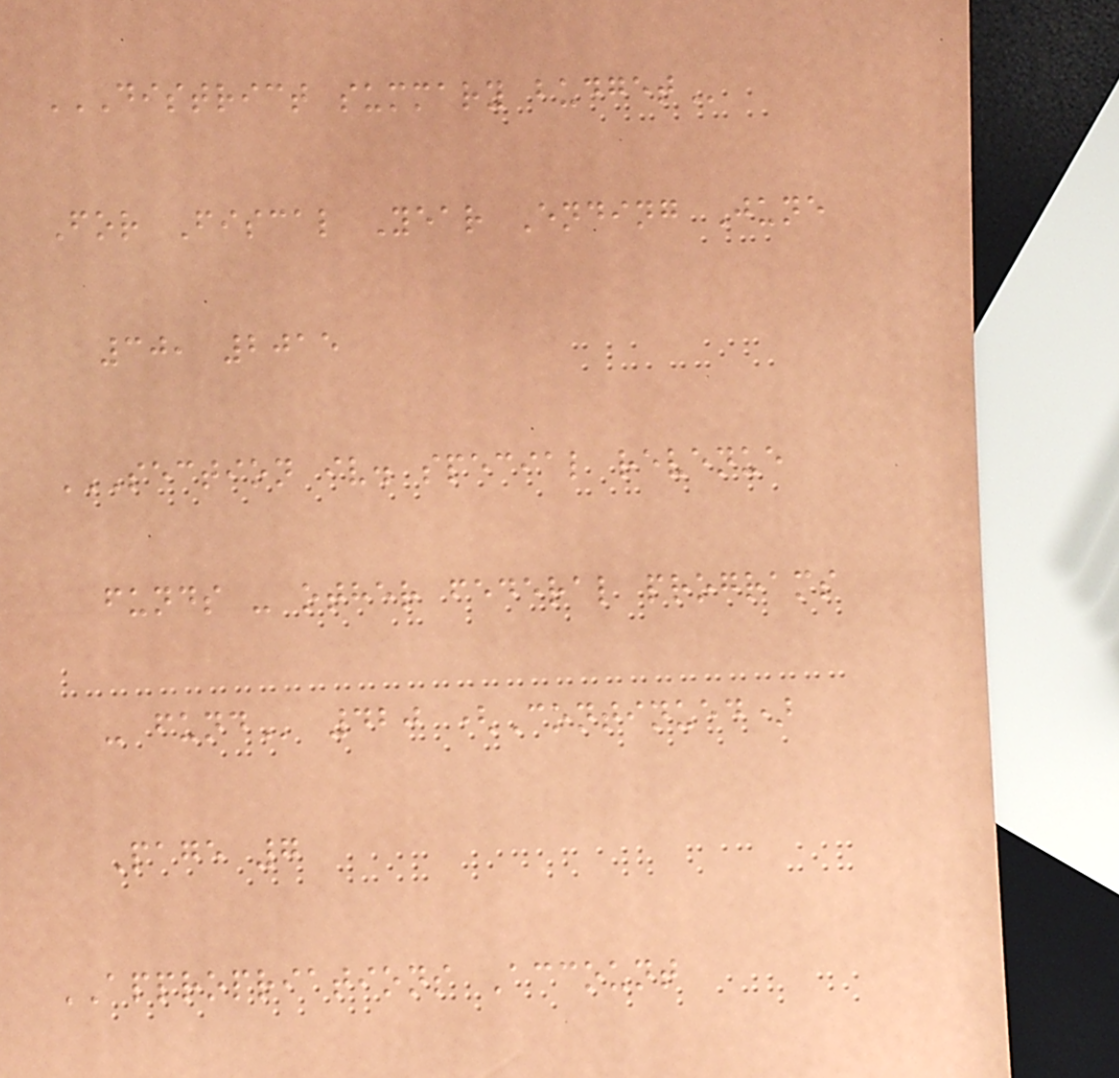DISTRICT SUMMARY BUDGET
For Fiscal Year Ending June
30, 2015
SECTION IV. SPECIAL REVENUE
FUNDS - OTHER FEDERAL PROGRAMS
- FUND 420 (Continued)
Page 7
APPROPRIATIONS Account
